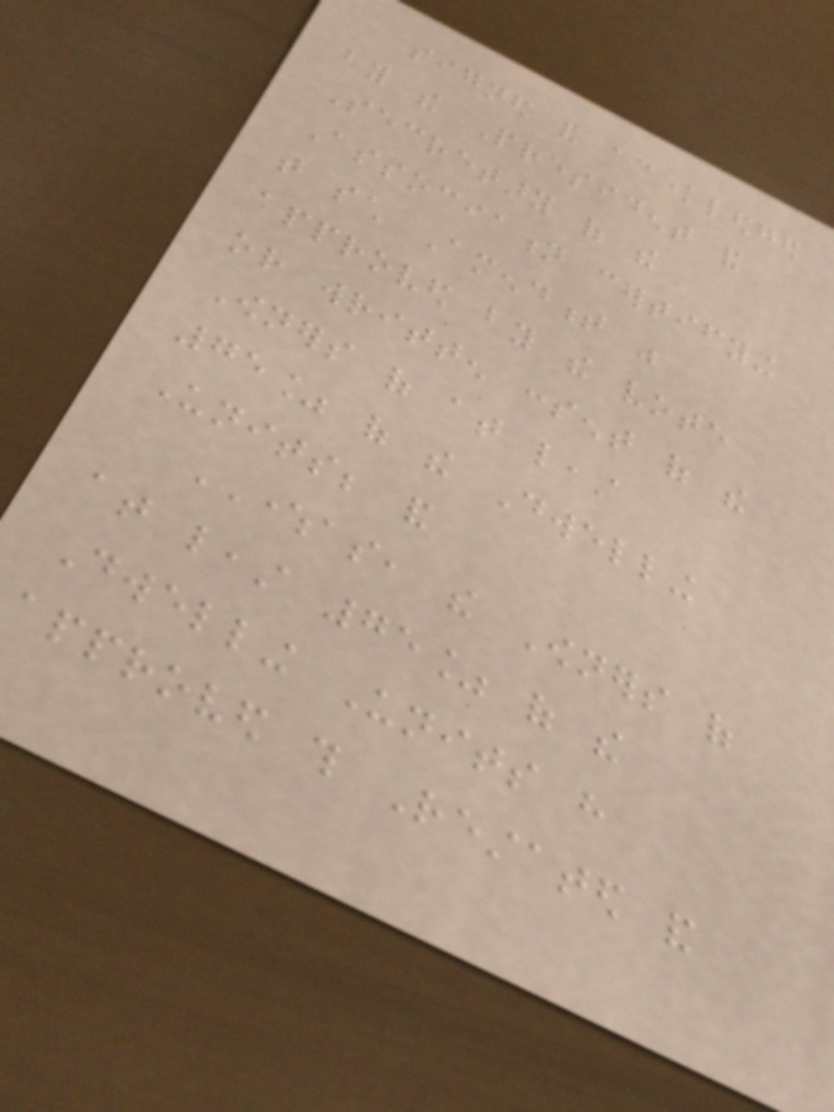signed and acknowledged
by the President and
Secretary of the
Association certifying
that such Amendment was
approved by the vote
or written consent of the
Owners of at least
75% of the Dwelling
Units; and
WHEREAS, the Owners of
at least 75% of the
Dwelling Units have
approved this Restated and
